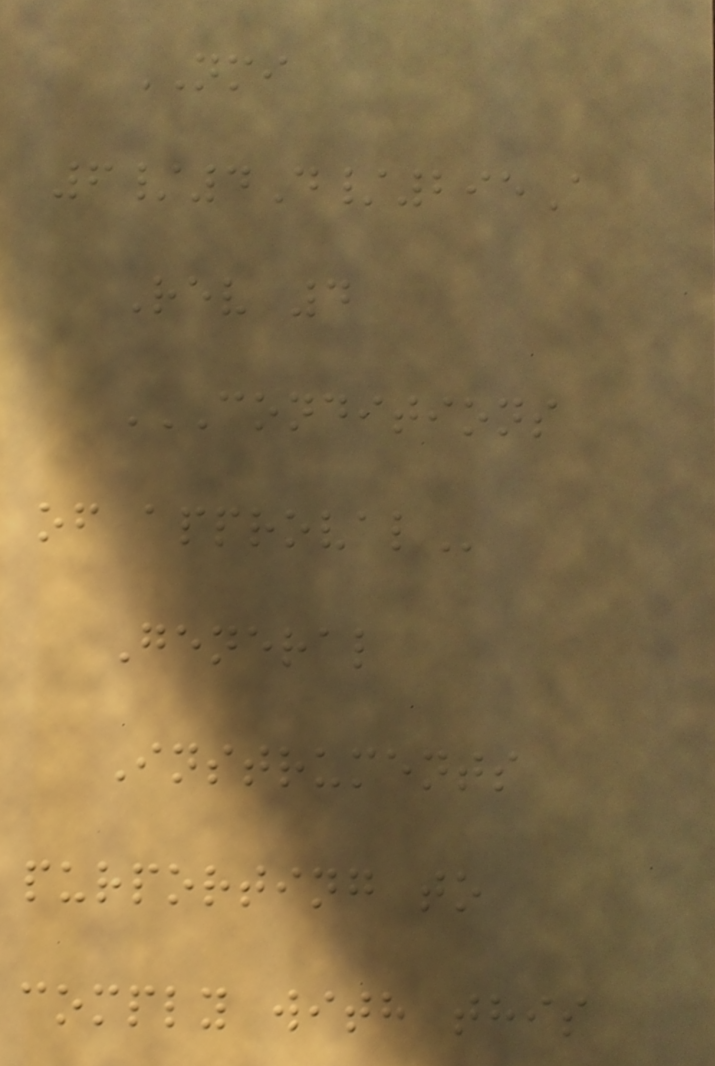NMI
6/4D/295A
Rev 4
CONDITIONS
OF APPROVAL
General
Instruments
purporting to
comply with this
